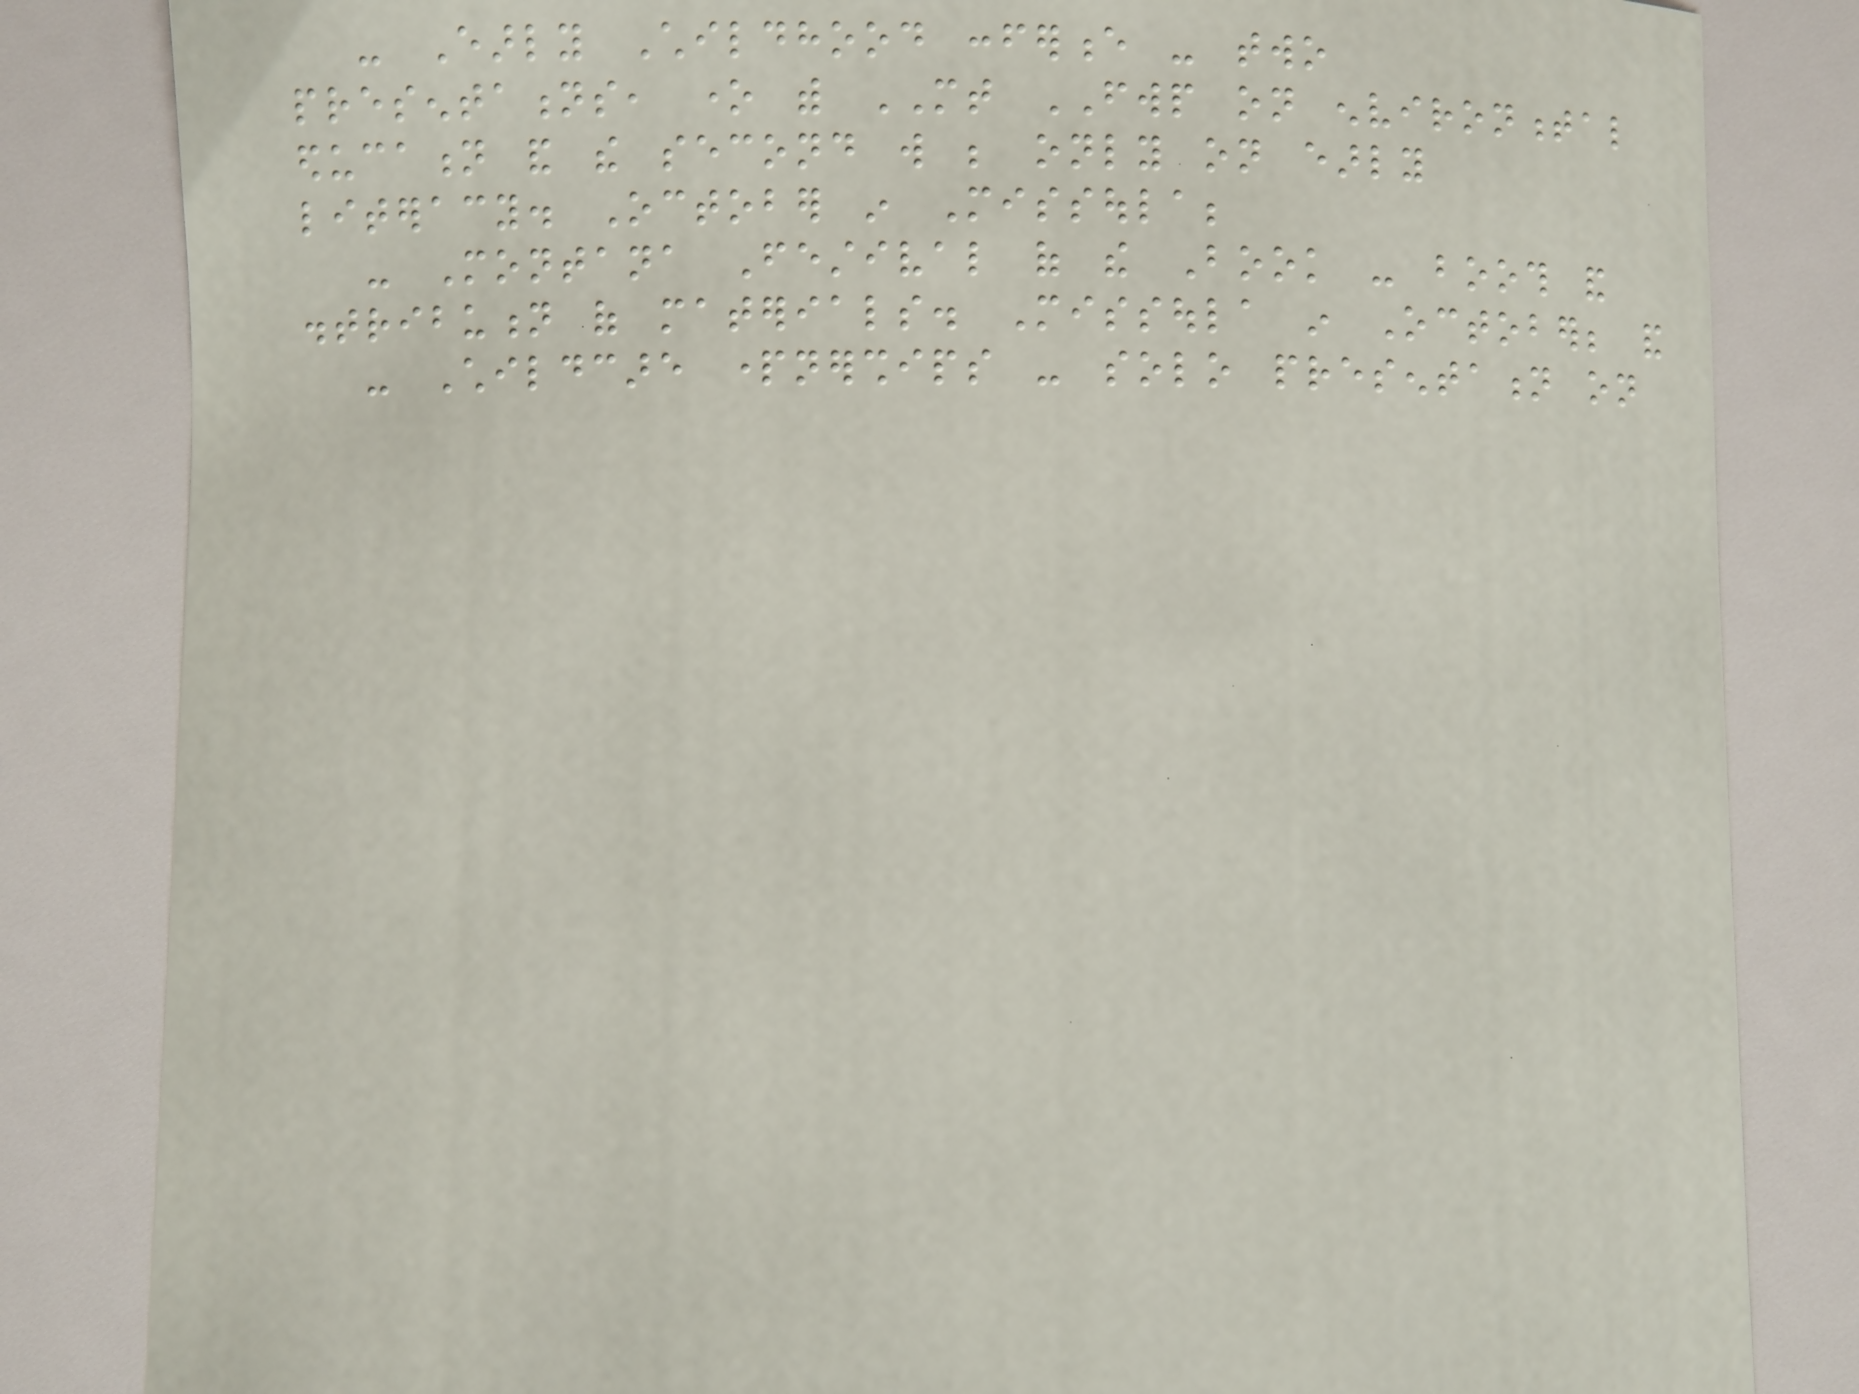- Early Childhood conference - two
presentations, one with MT FWP on environmental
education and the second will be only on early
literacy. October in Missoula;
- Montana Festival of the Book - booth and
distribution of materials. Missoula in October; and
- Childcare partnerships - solo presentation on
